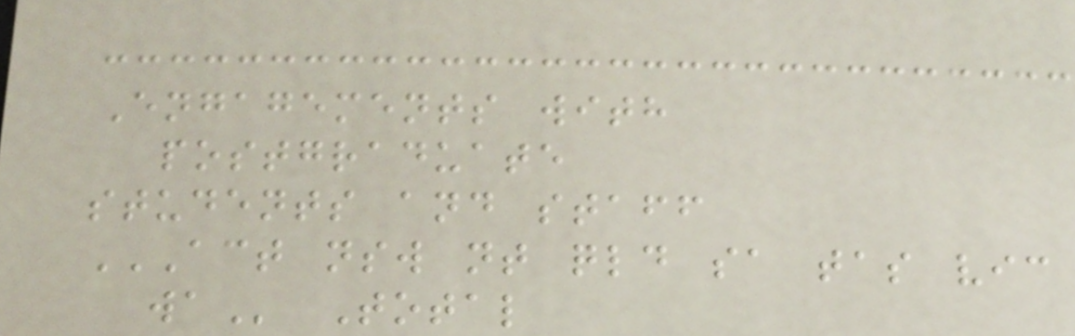Engagements with
postgraduate
students and staff
ACT NSW NT QLD SA TAS VIC
WA Total
